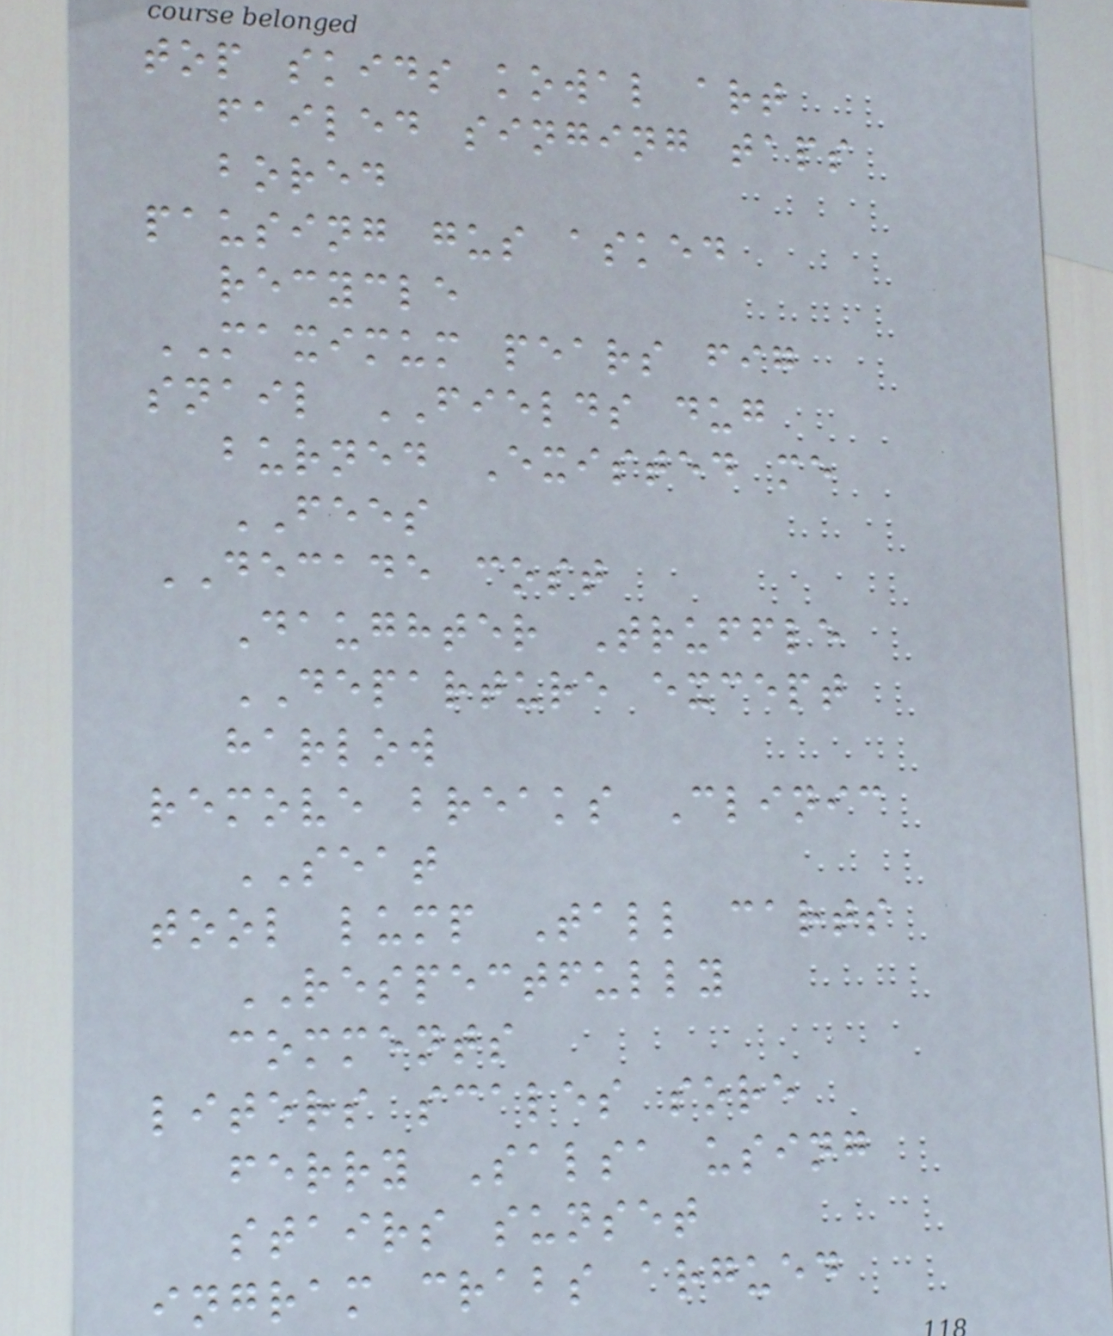top skids kowal art
failed singing taps
bored
pausing gus asked
recycle
MAXIMUM pears fig
snail FIELDS dug
burned Existed me
FEES
DECADE cost
Daughter Truffle
DEPARTURE except
harlow
remove breaks Clinic
SEAT
tool lump Tall carts
RESPECTFULLY
comments
liters scales sore
ferry Salsa using
stairs sunset
ingram crabs argued
